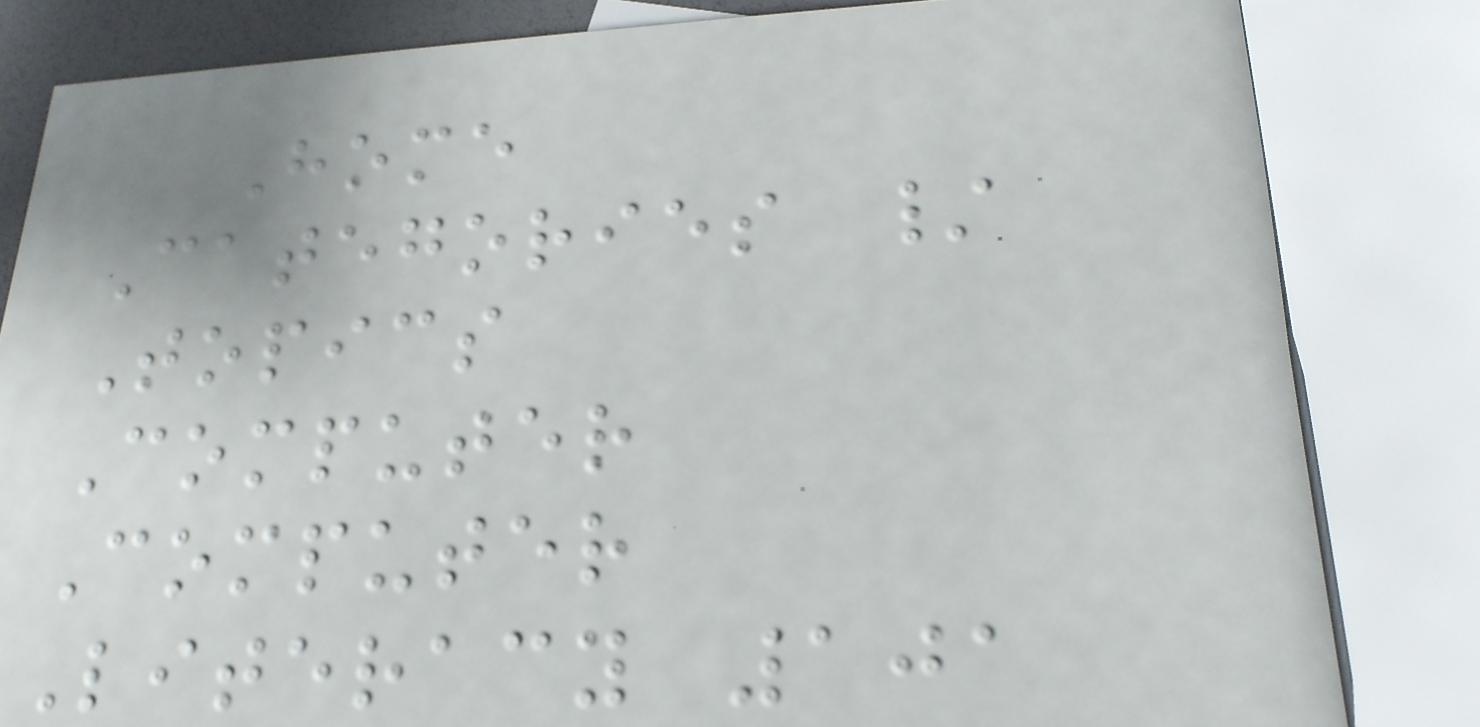Home
Categories /
Topics
Computer
Computer
Literacy 101
